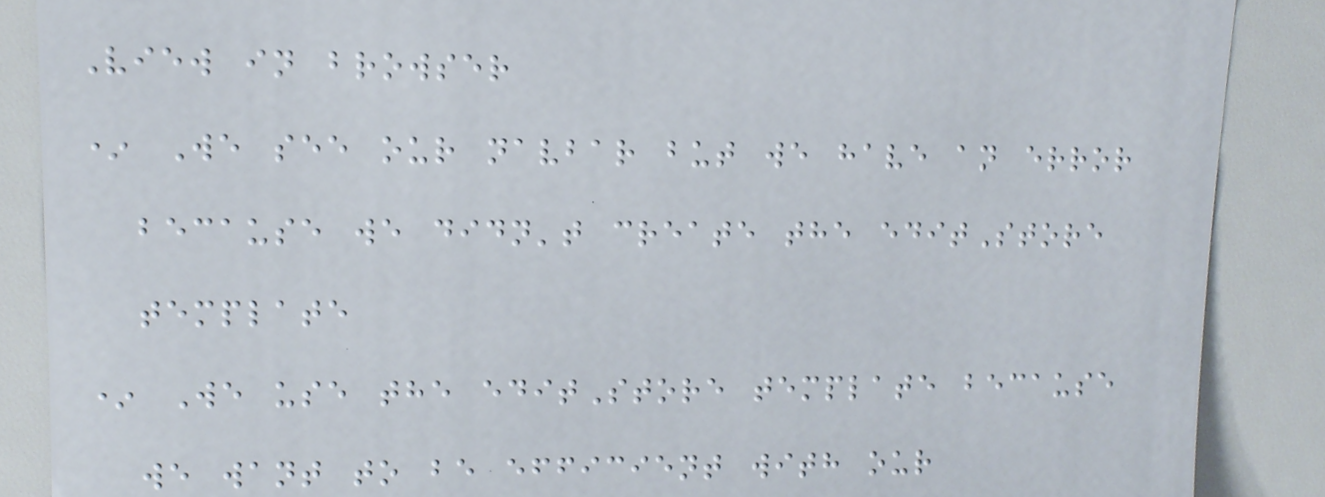View in browser
* We see our navbar but we have an error
because we didn't create the editStore
template
* We use the editStore template because
we want to be efficient with our
